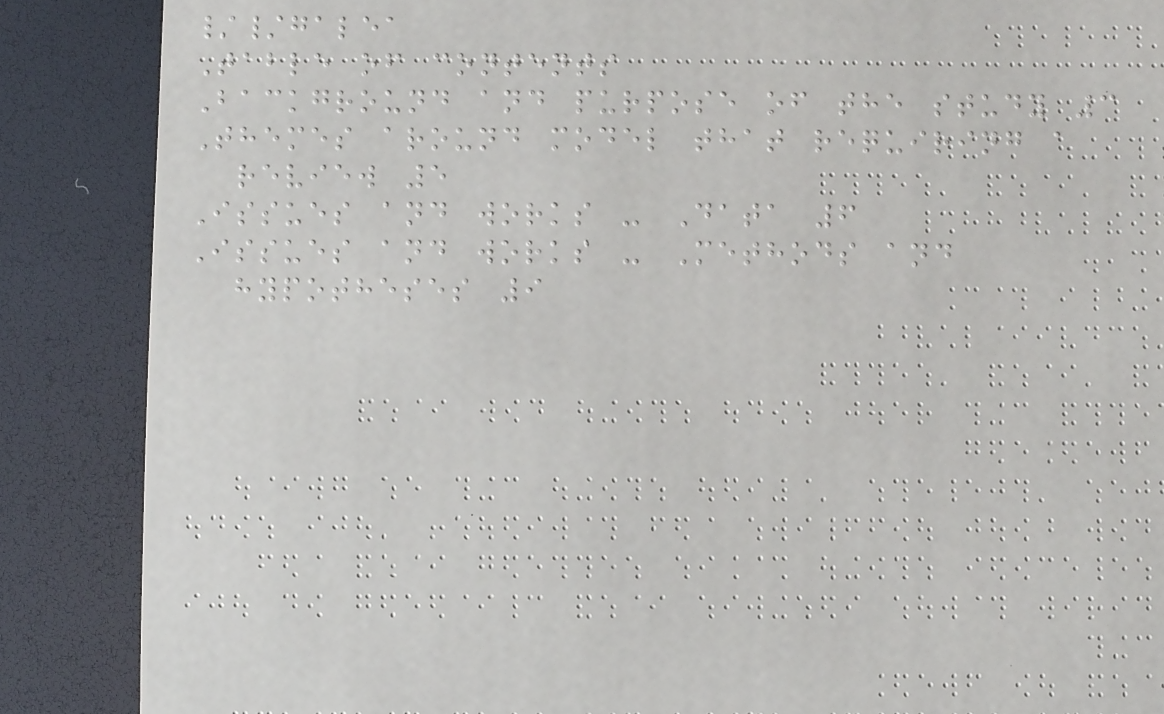//galea
Table of contents
Background and purpose of the study 3
Themes around model that requiring a
review 5
Issues and works - Data 6
Issues and works - Methods and
hypotheses 9
